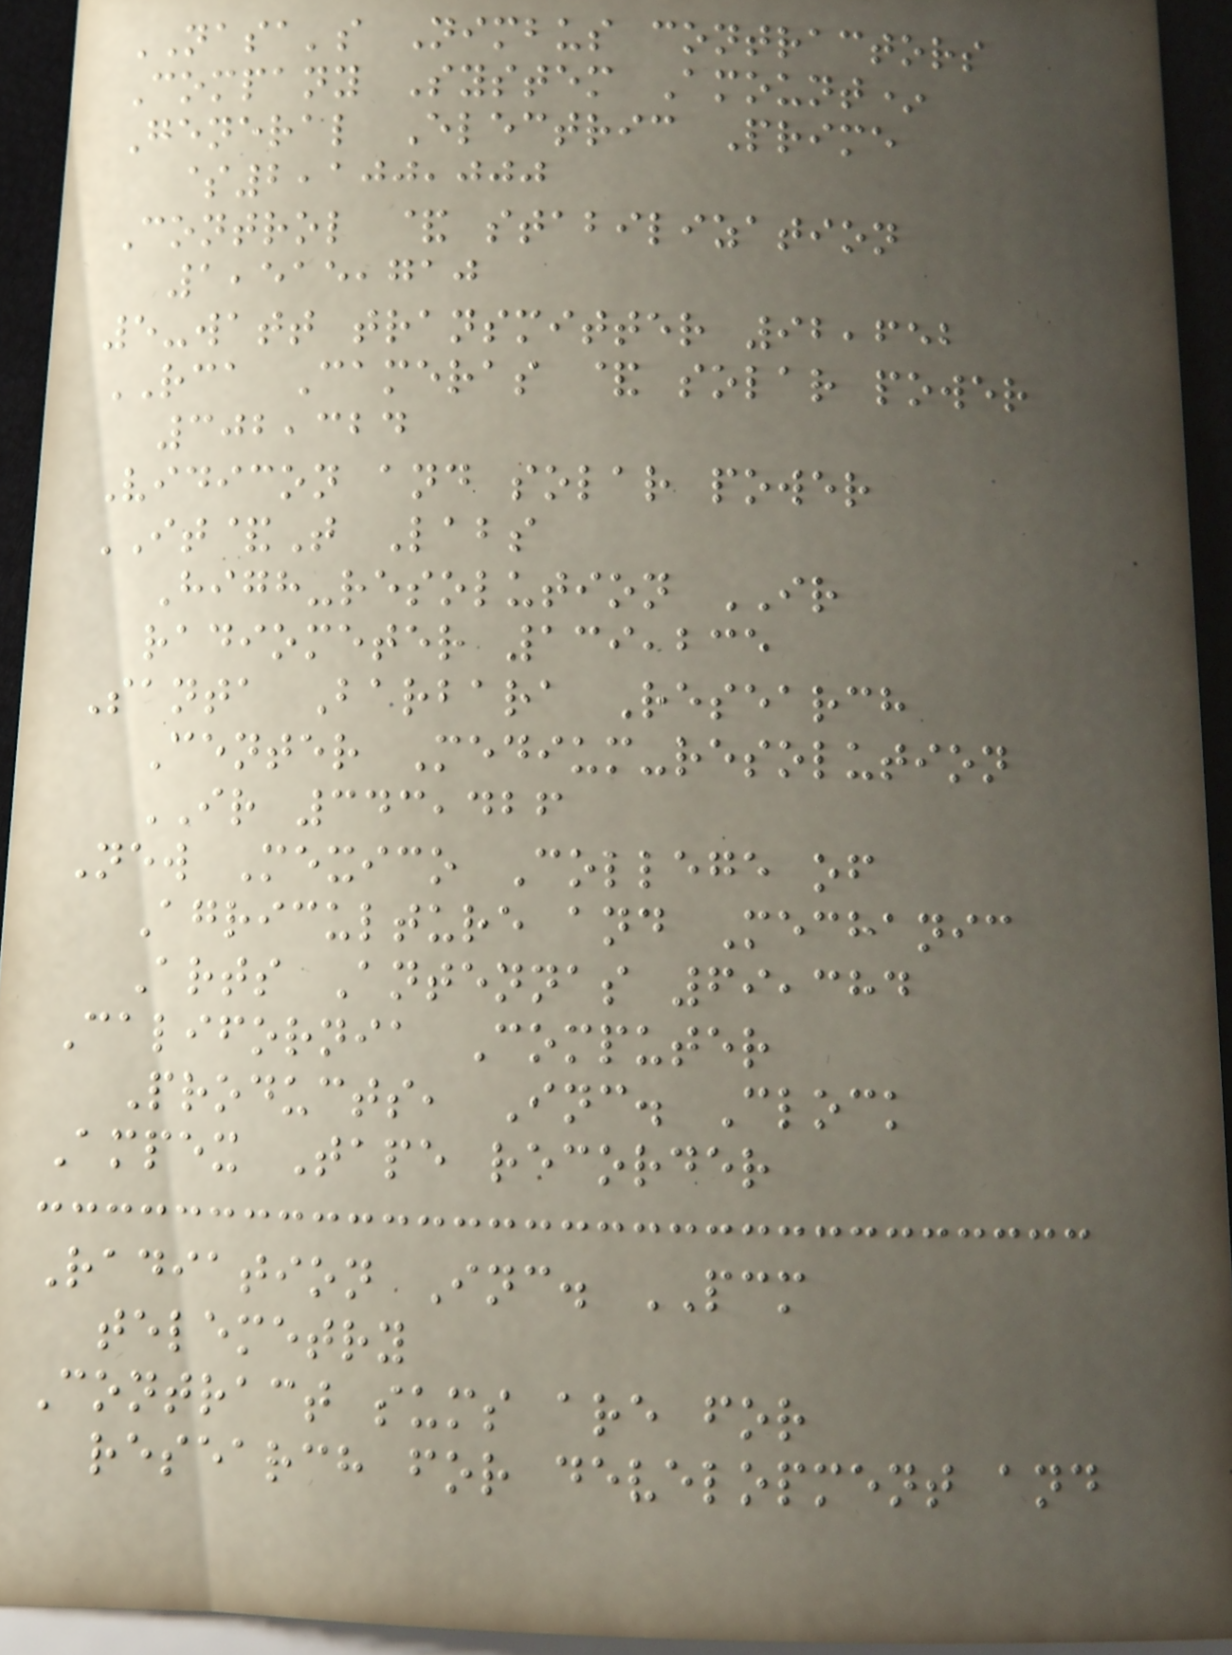NASA's Nimbus contractors
Company System Amount*
General Electric Prime
$2,100,000
Control & stabilization
1,515,710
5-watt transmitter 92,652
RCA Cameras & solar power
302,324
Vidicon and solar power
IT&T Labs
High-resolution IR
radiometer 139,235
Santa Barbara Research
Center Medium-resolution
IR 343,426
New Mexico College of
Agriculture and Mechanic
Arts Antennas 69,384
California Computer
Products, Inc. Clock
Ampex Tape recorder
Radiation Inc. PCM
telemetry
Contract sums are for
research for development and
